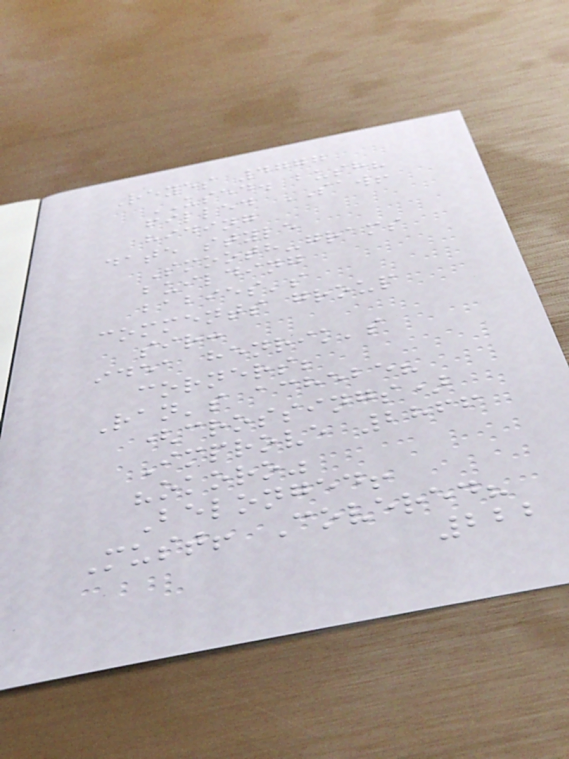Reyes 4777
USED. bush?
filled SAW!
hiding
date style
Smooth-grams
building
babies's
comments group
sir:
idea henrik's
corners;
Ran's achebe?
(crossings)
Improve 2866
"okoro"
Belonged!
Must! Covered?
222
